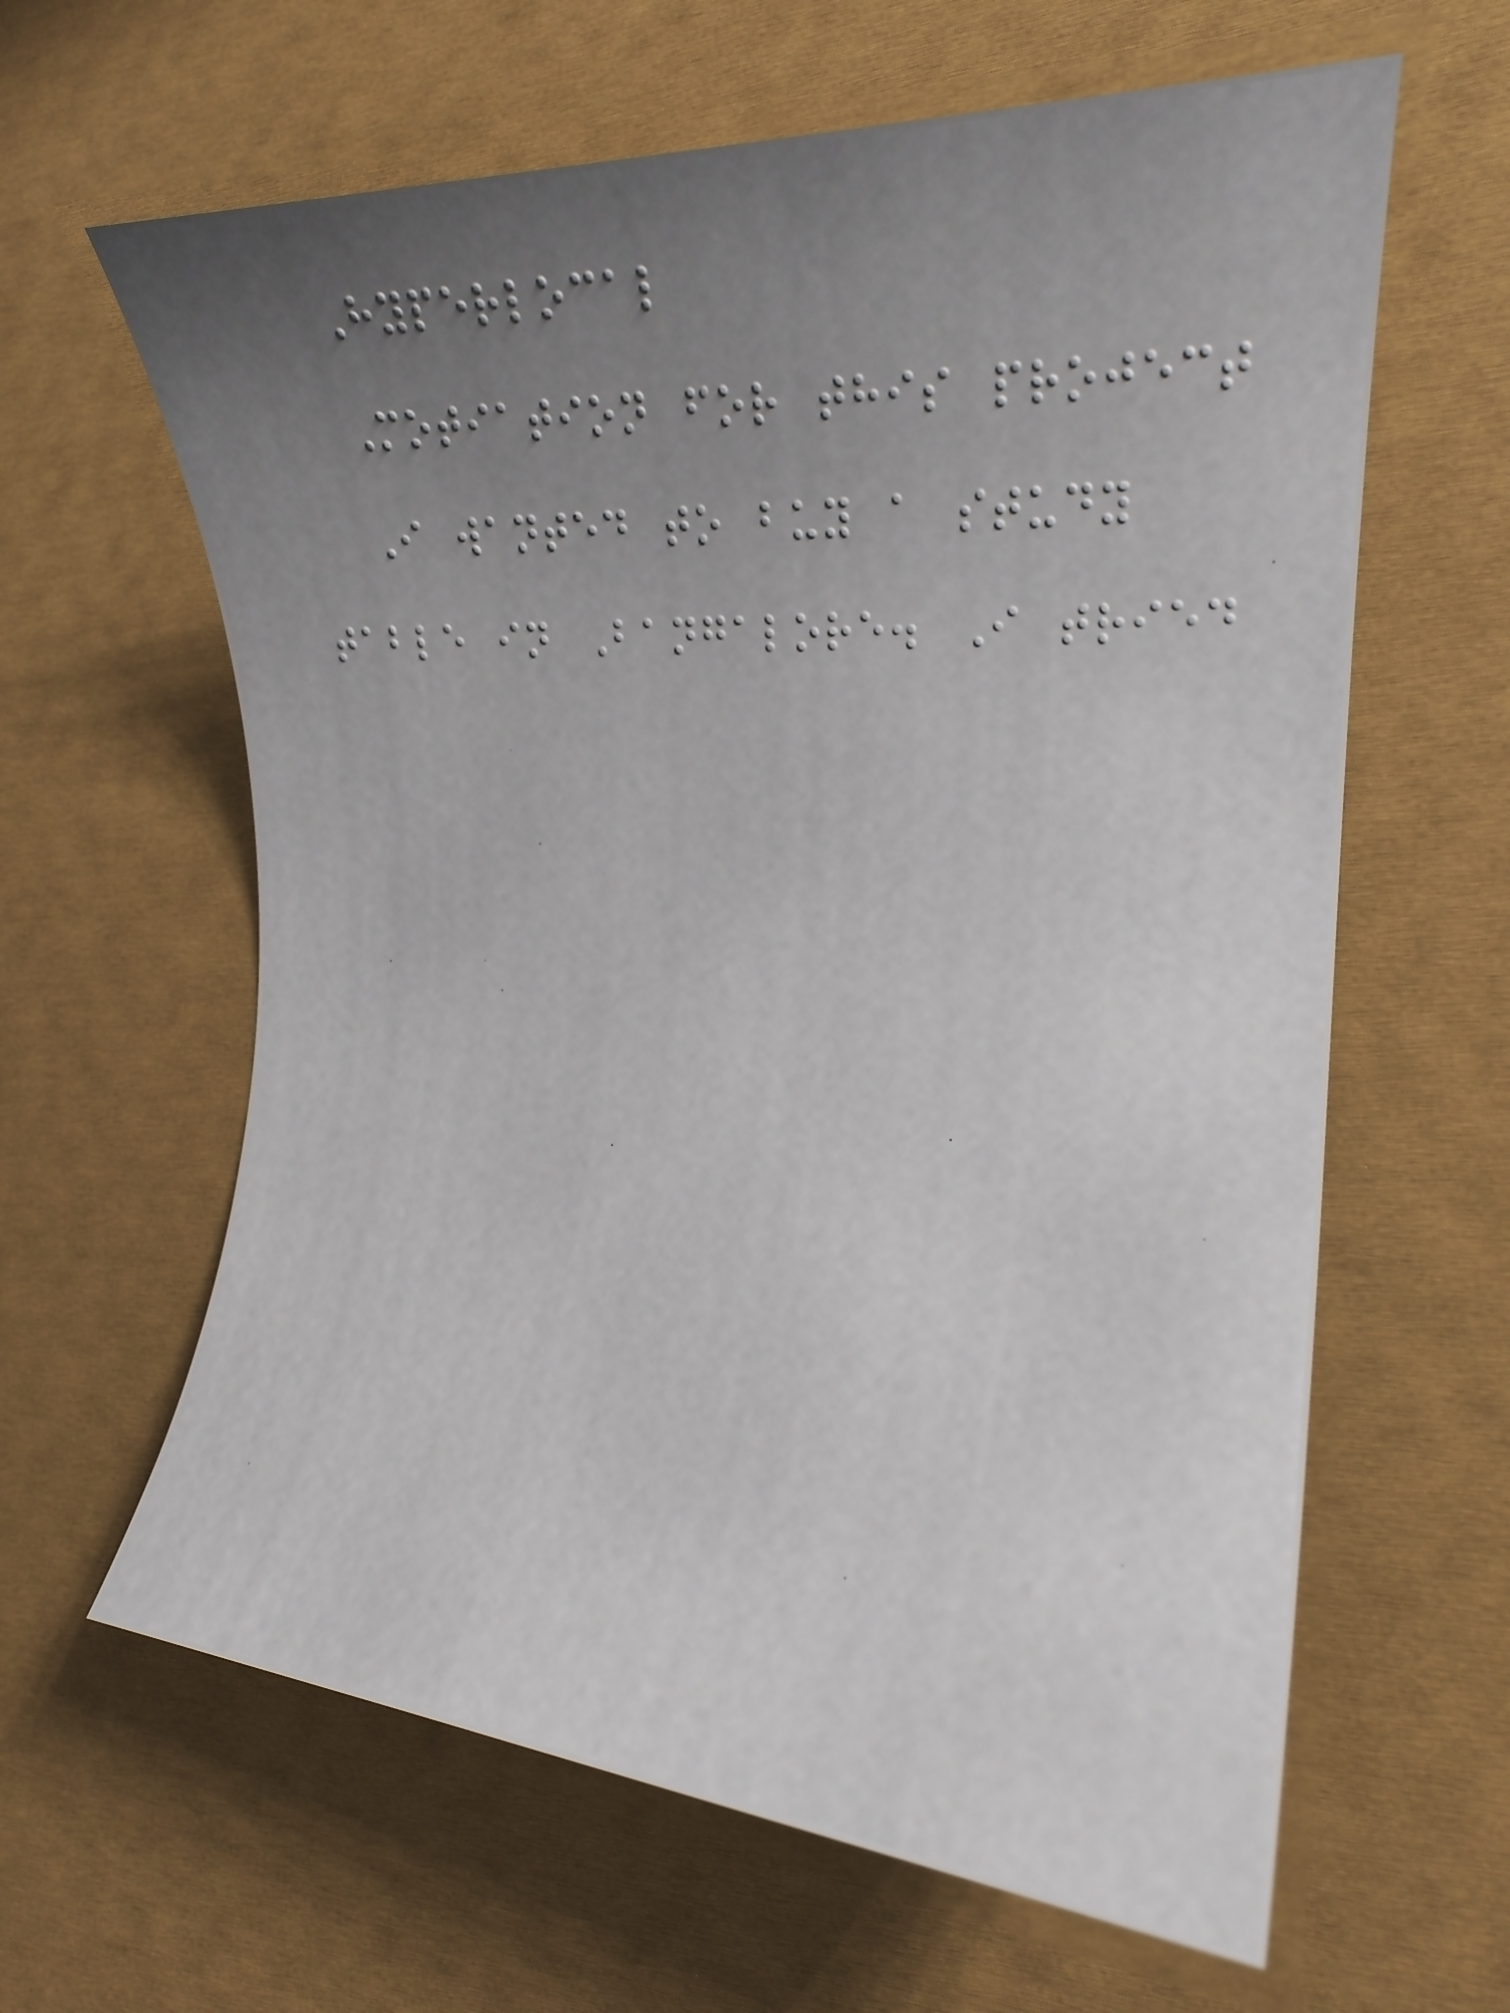Hyperlocal
Motiation for this project
I wanted to buy a study
table in Bangalore. I tried
